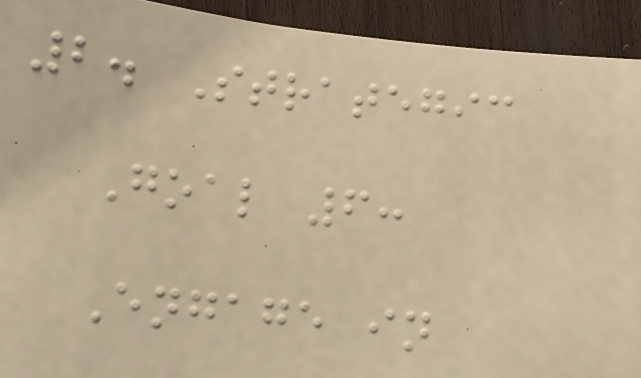2. Strategic
Goal 6:
Engage in
